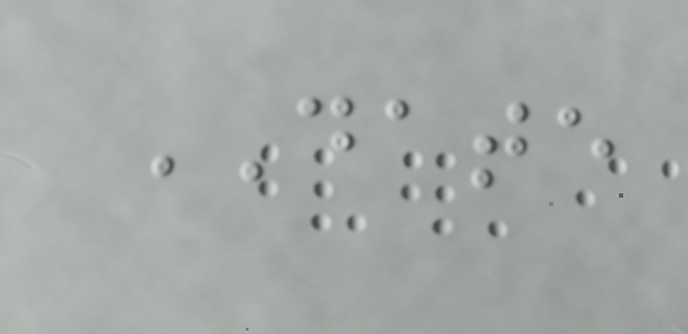DATE
